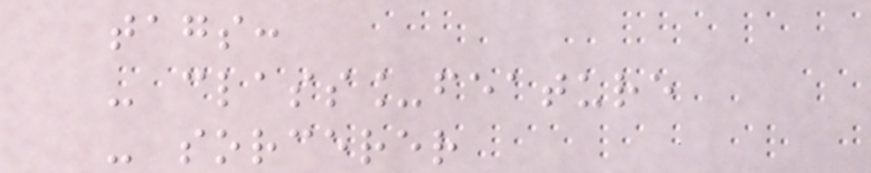tags:
- class_feature
- sorcerer
